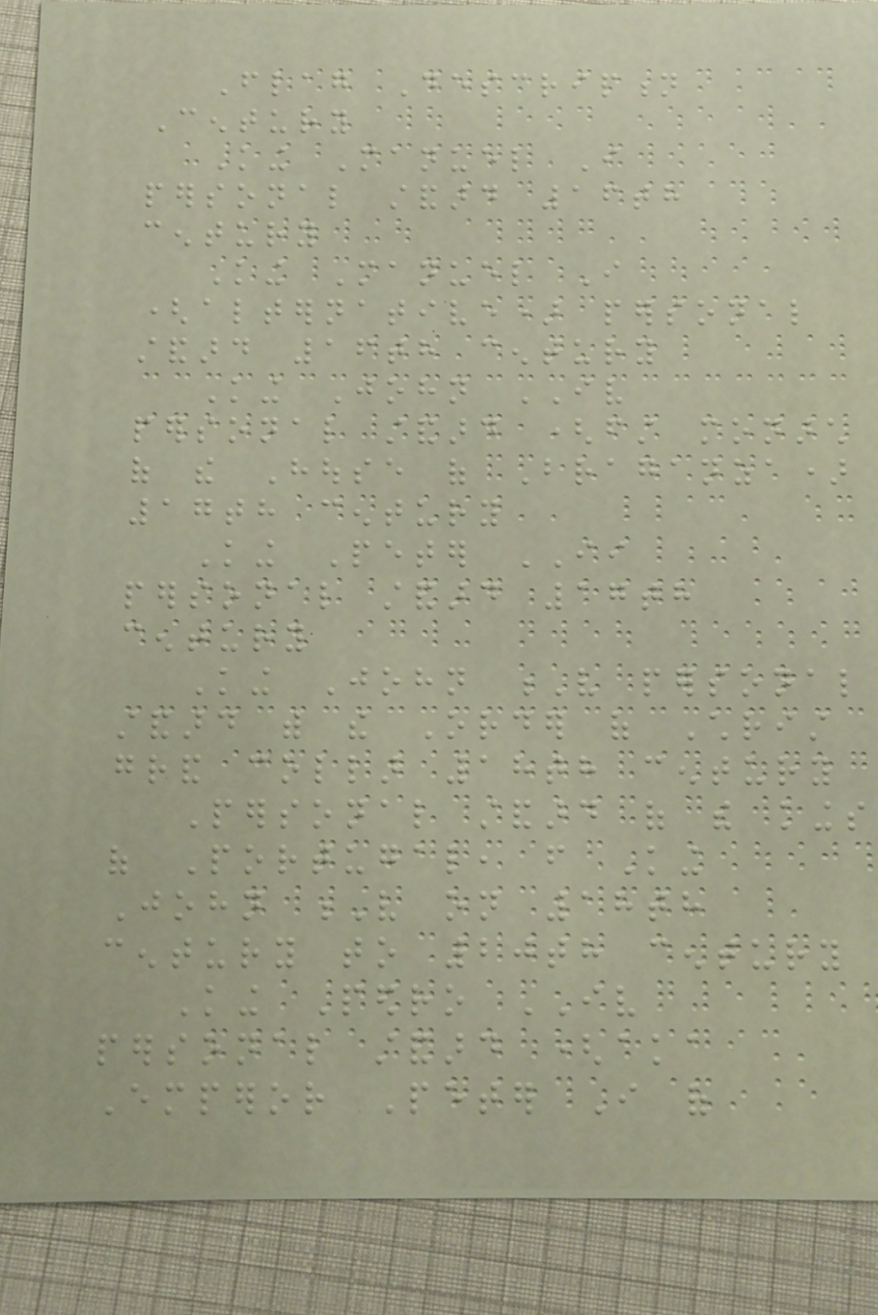Flag Description
Century
King Manuel I
personal standard 16th
century
King Manuel I
(alternative) personal
standard 16th century
King John IV
personal standard (first monarch
of the House of Braganza)
17th century
King Peter II
personal standard 17th
century
King John V personal
standard with the Order of Christ
grand collar 18th century
Personal standard of the kings
of Portugal, from King
John V on 18th
century to 20th century
King Pedro IV
personal standard (aka
Emperor Peter I of
